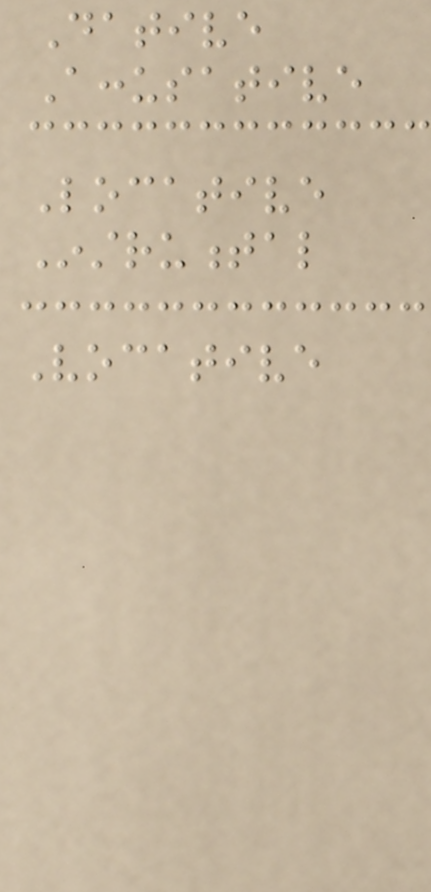Dative
Accusative
Locative
Instrumental
Vocative
